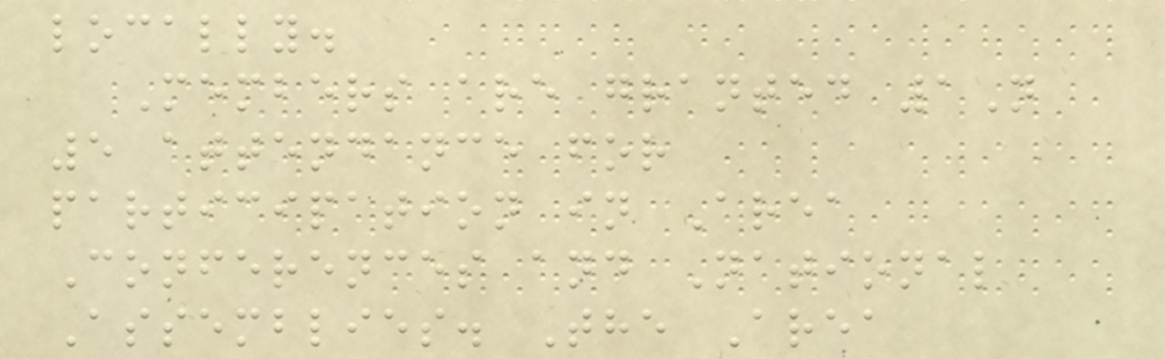locally.
Members are granted 1N
5 attendance for
participation in Area
Conferences and National
Assemblies. The Area
